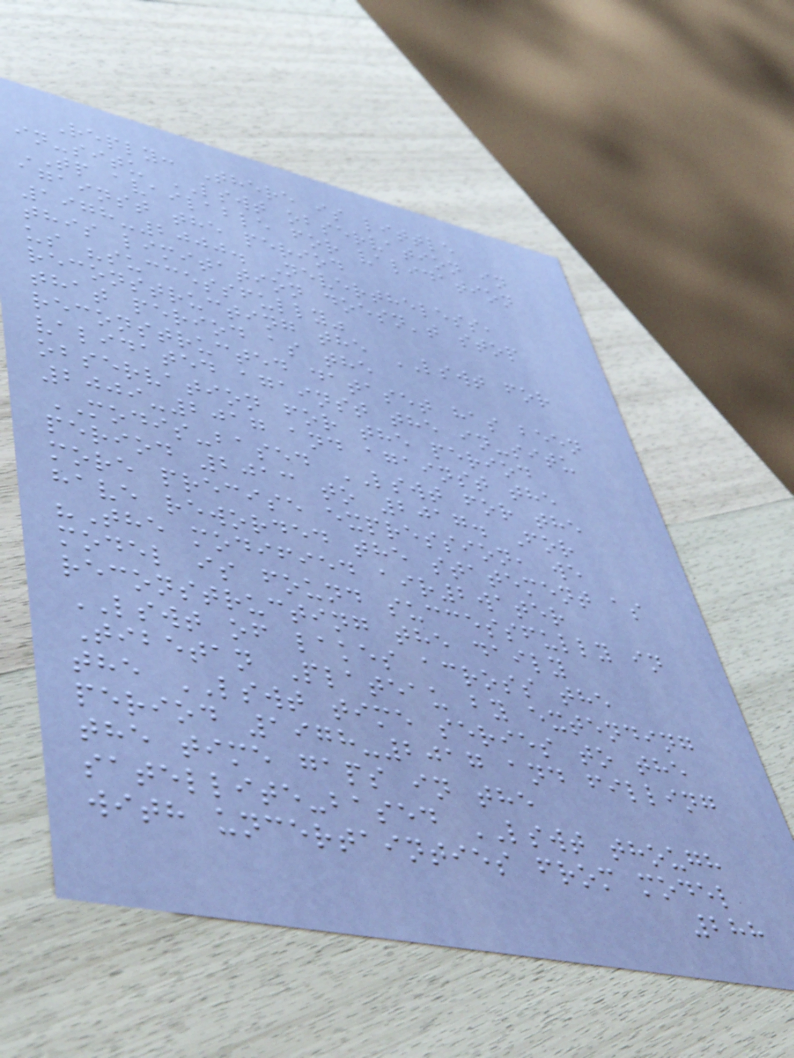Reply: There is little
in-situ LSWT observation in
TP available for validation
against the period
1978-2000. Nevertheless,
this limitation doesn't stop
us "successfully"
reconstructing the LSWT for
that period as the
reconstructed dataset has been
validated against the in-situ
observation for the period
2009-2017 and against the
MODIS-based LSWT for the
period 2013 to 2017. For
more precise expression, we
have reworded the statement as
"The modified air2water
model is found successfully in
reconstructing the daily
LSWT of lakes across the
Tibetan Plateau by extending
the LSWT time series to the
period 1978-2017 and filling
the time gaps in the
satellite-based LSWT though
with uncertainties from model
288
